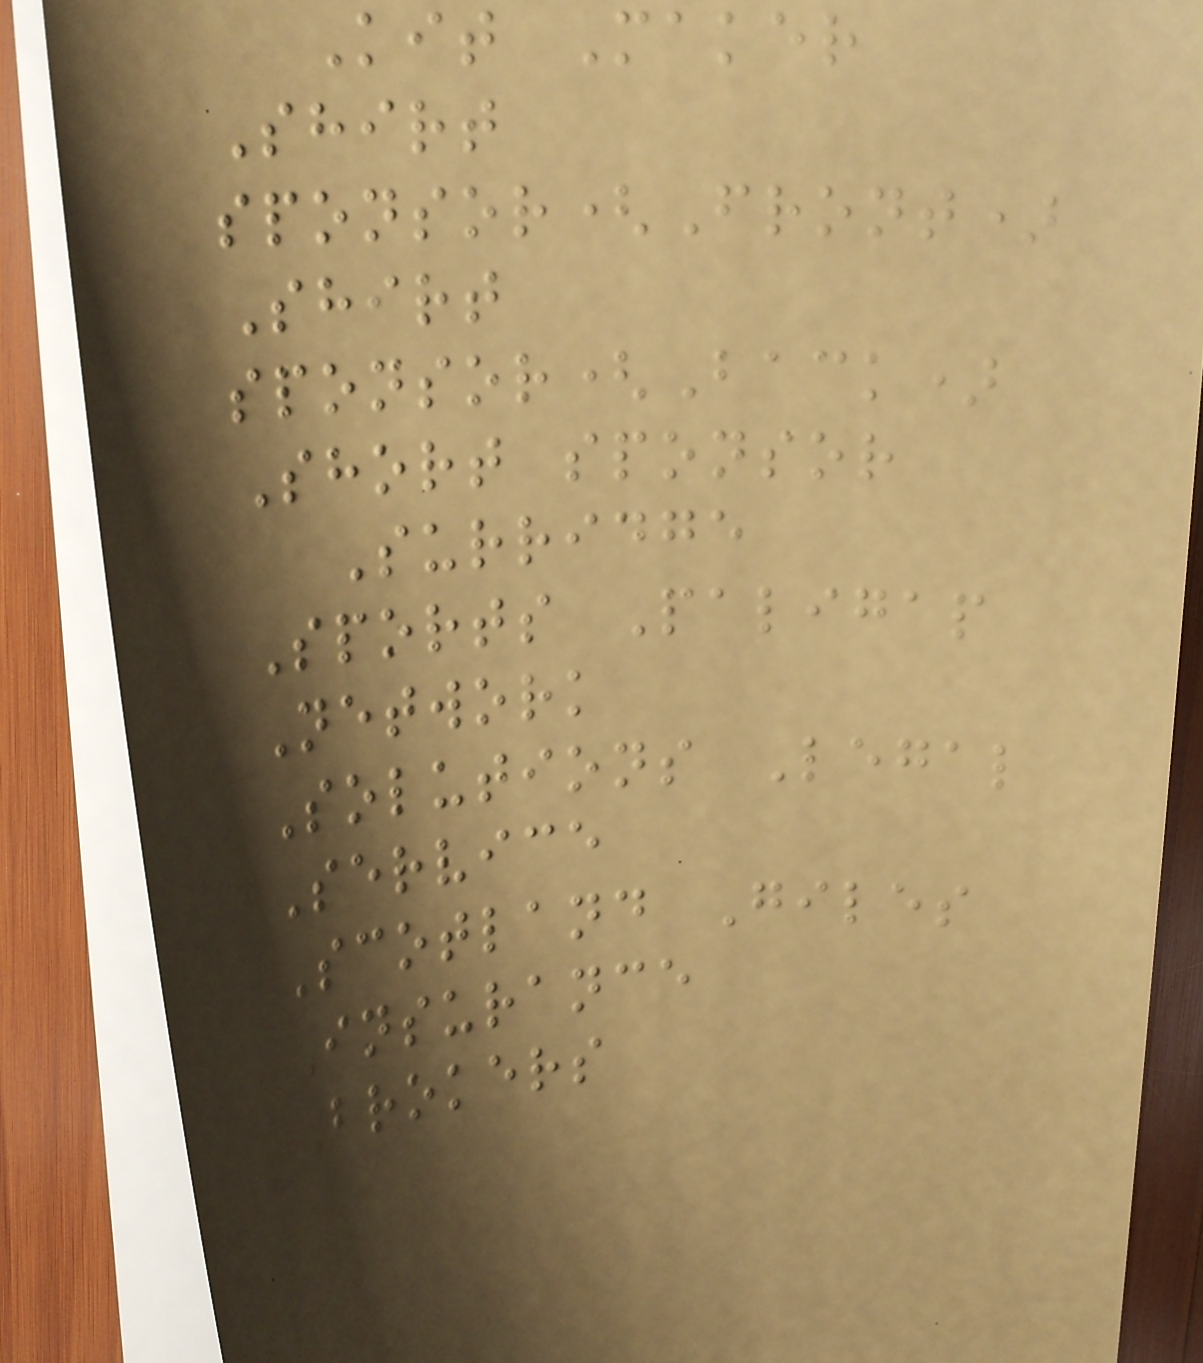Kit Maker
Shirt
sponsor(Front)
Shirt
sponsor(Back)
Short sponsor
Surridge
Sports Paligap
Network
Solutions Legal
Service
Scotland Giles
Insurance
Brokers
